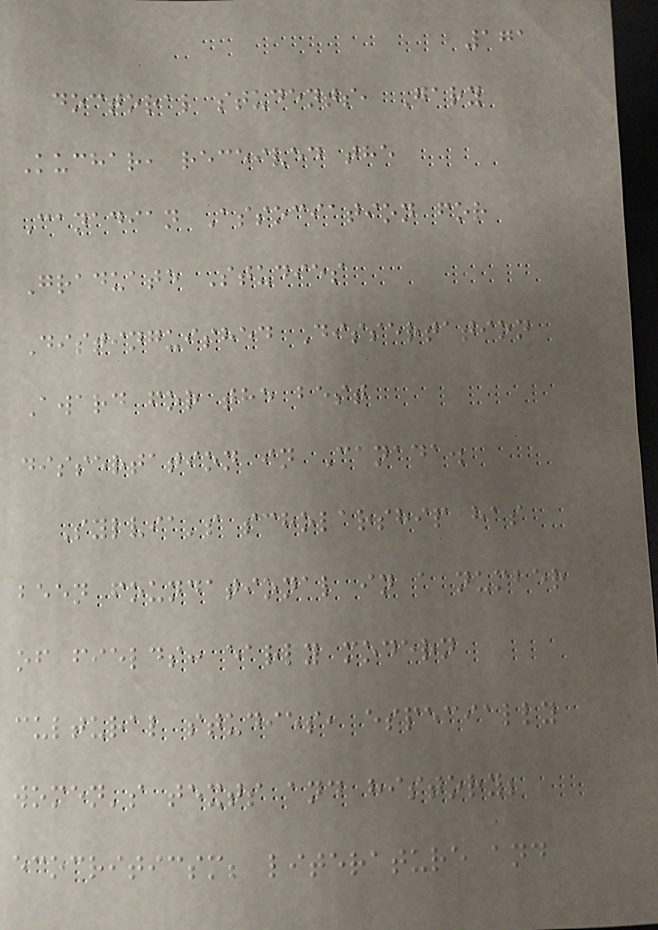171
doctoral students, Gary
Kuchar, received the
Canadian Association for
Graduate Studies
Distinguished Dissertation
Award for the best
dissertation in Canada.
Sylvia's scholarship has
been foundational in a number
of fields: early modern
cultural studies, especially
women's texts and history;
ecocriticsm; literature and
